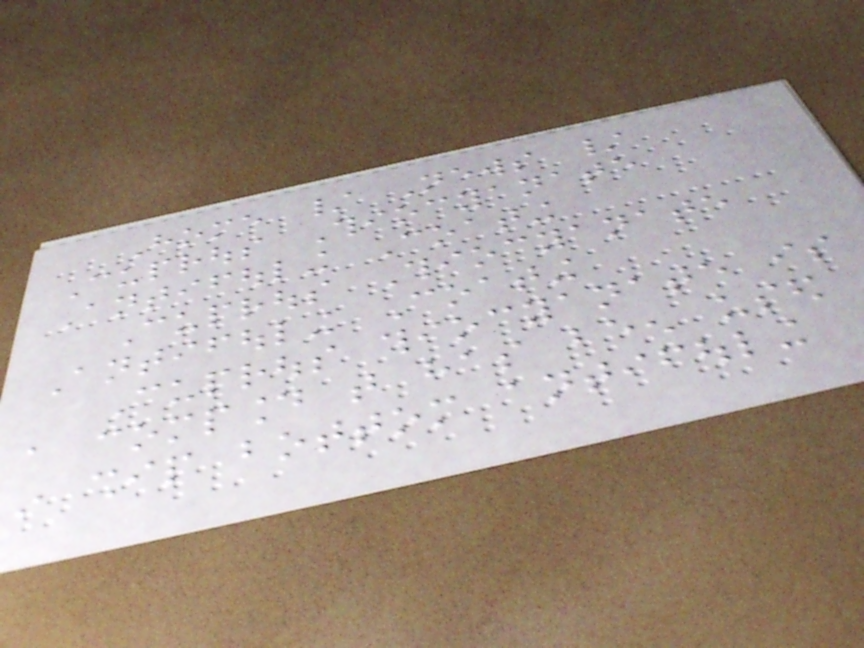Home / News /
Cuprous Thiocyanate
Antifouling Coating
Cuprous Thiocyanate
Antifouling Coating
Cuprous thiocyanate is
a compound that has been used
in ship bottom antifouling
